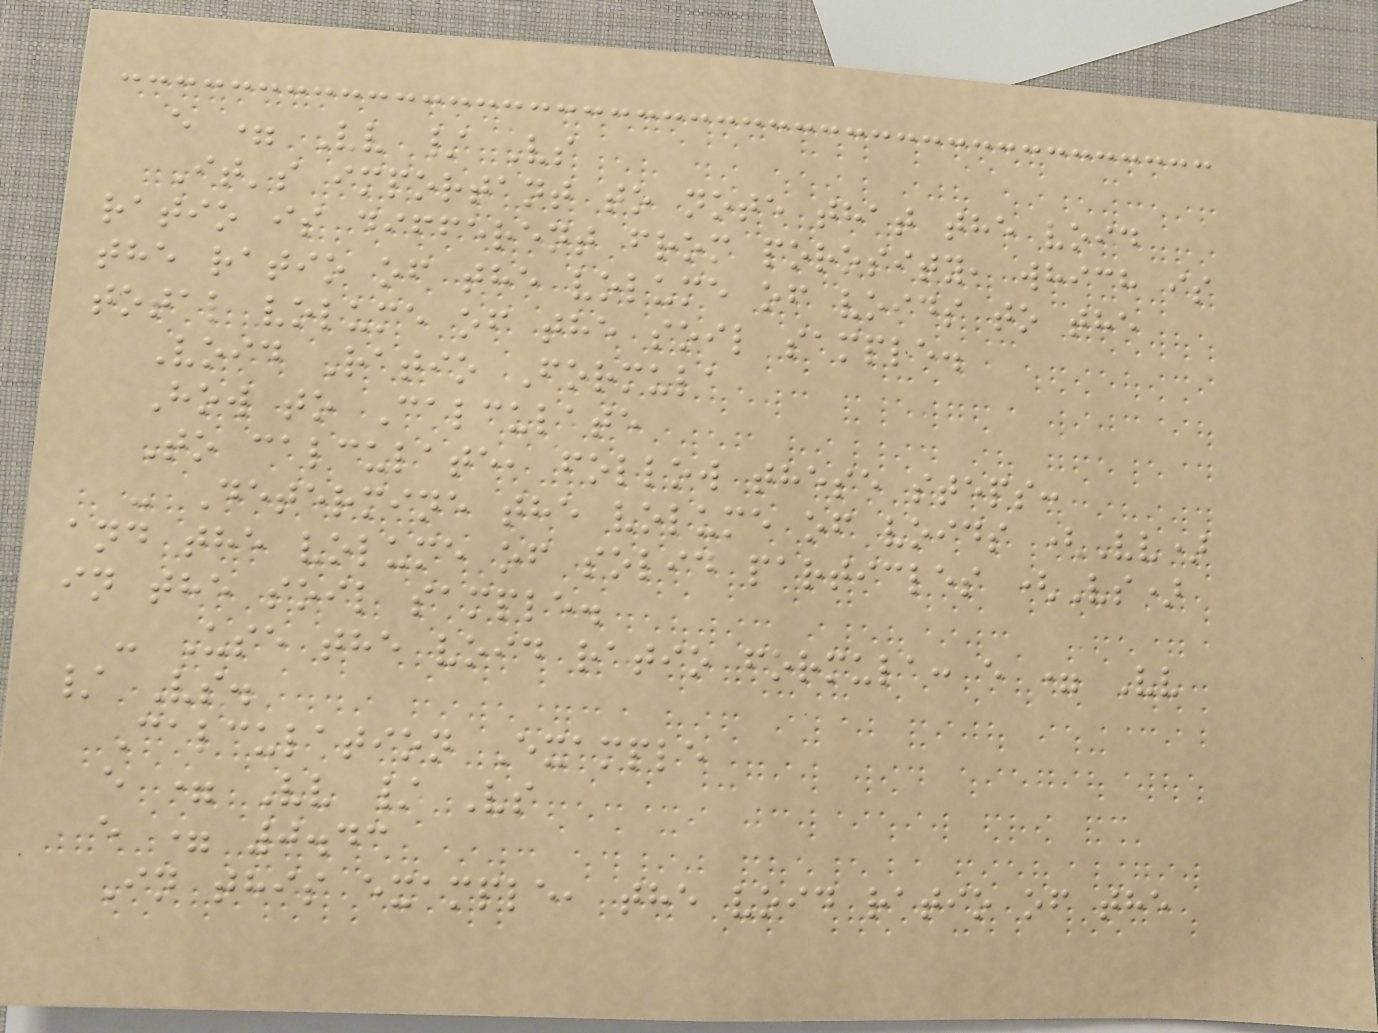e = Vv / Vs
It's important to note that the void
ratio is different from porosity, which is
the ratio of the volume of voids to the
total volume of the soil sample.
Void Ratio Formula
How to Calculate
To calculate, follow these steps:
- Determine the volume of voids (Vv)
and the volume of solid particles (Vs)
in the soil sample.
- Use the void ratio formula: e = Vv
/ Vs.
Calculation Example
e = Vv / Vs
e = 0.43
In this example, the void ratio of the
